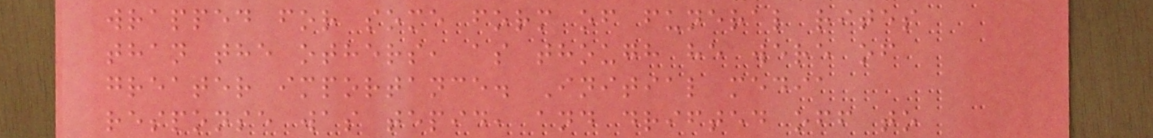wrapped for some form of funeral rites
than the others, as though he were of
greater importance. Initial media
response was tepid, and drifted off to
